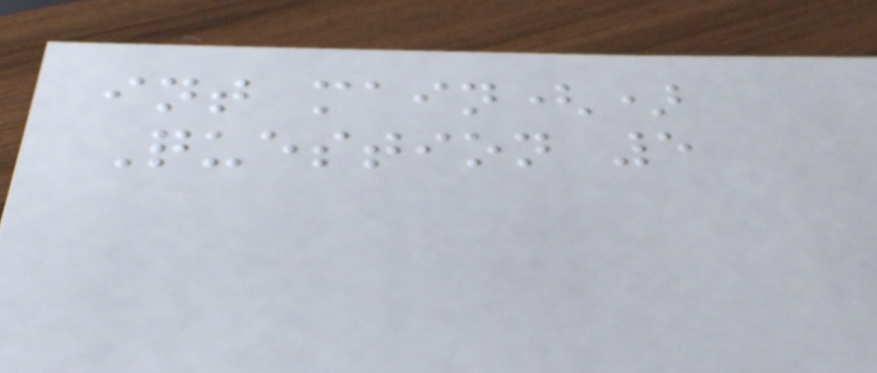int main()
Question 5
